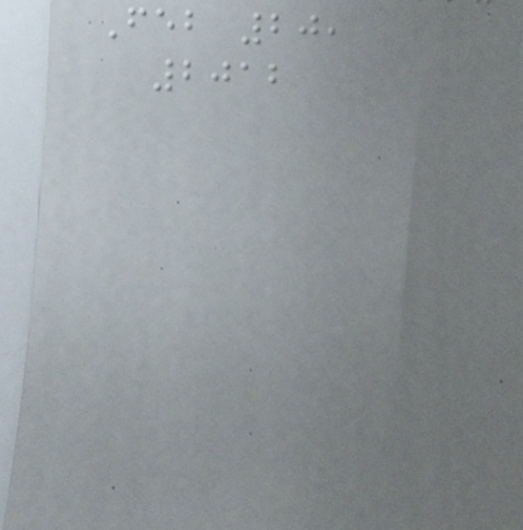Feb 20,
2012
